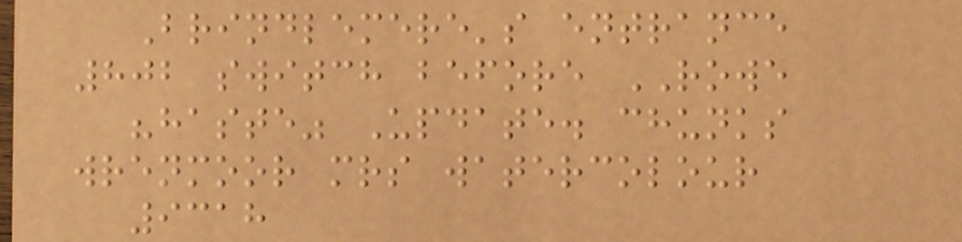Brindlemere's entrance
802 switch before ROWE
"haste" Update. chunks
wrenmoor mrs watercolour
9318
